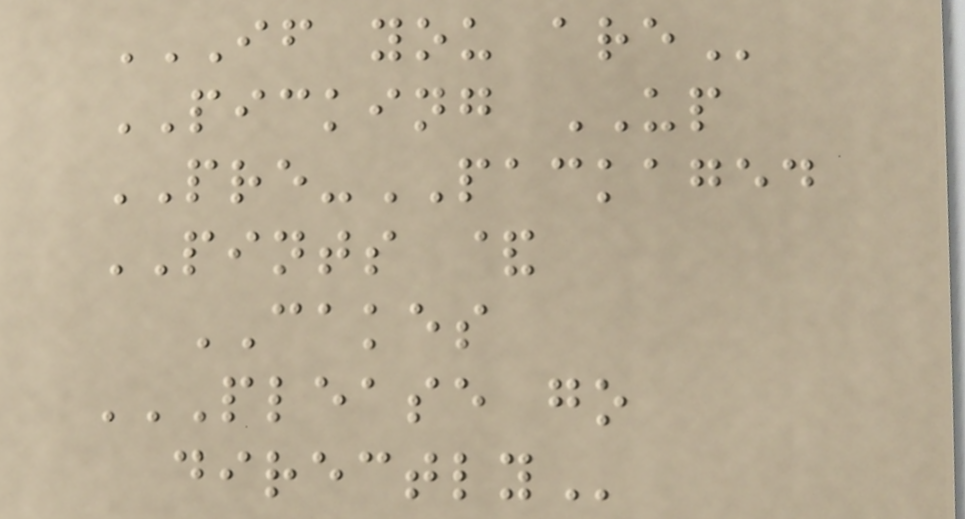IF YOU ARE
PICKING UP
PRE-PACKAGED
PINTS &
CAKES
PLEASE GO
DIRECTLY
